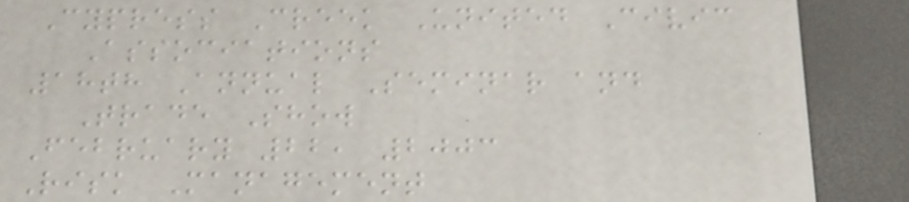Cypress Creek United Civic
Associations
18th Annual Seminar and
Trade Show
February 22, 2003
Risk Management
